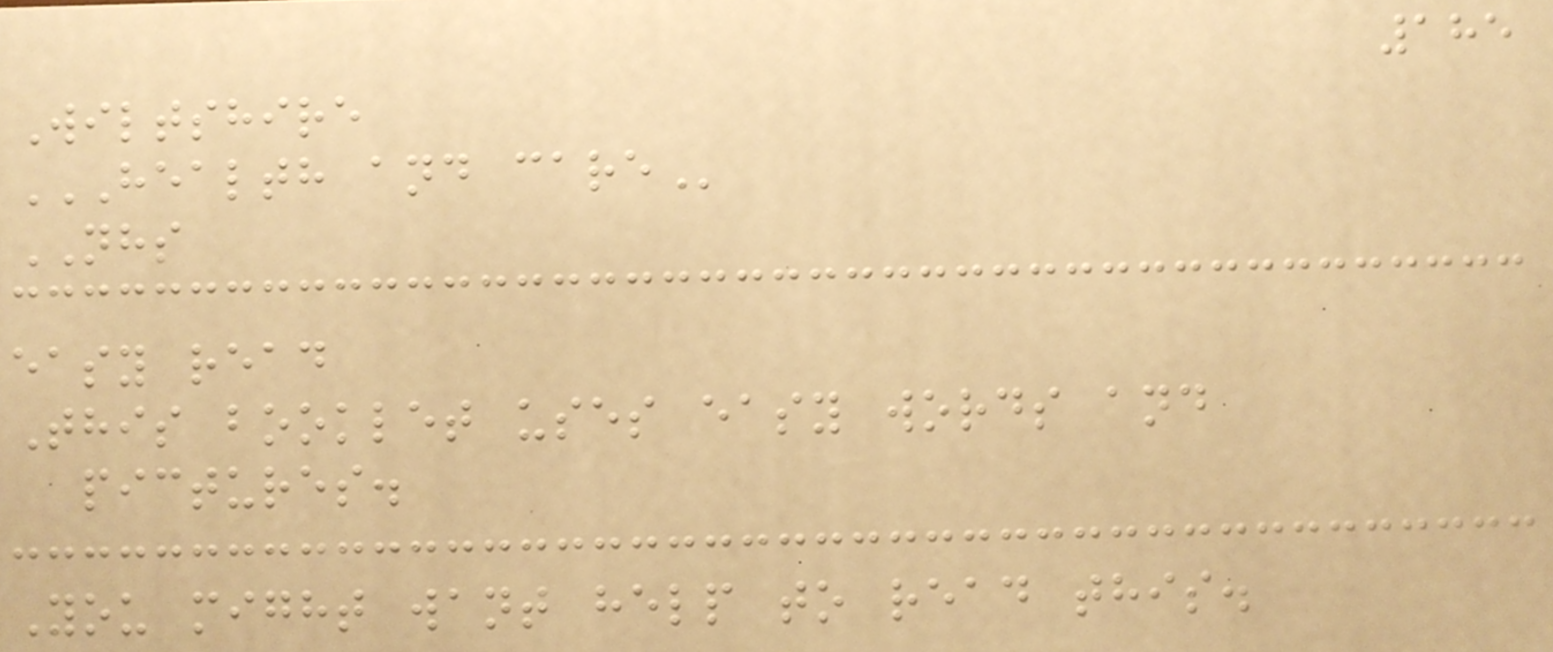185
Wiltshire
HEALTH AND CARE
NHS
easy read
This booklet uses easy words and
pictures.
You might want help to read this.
